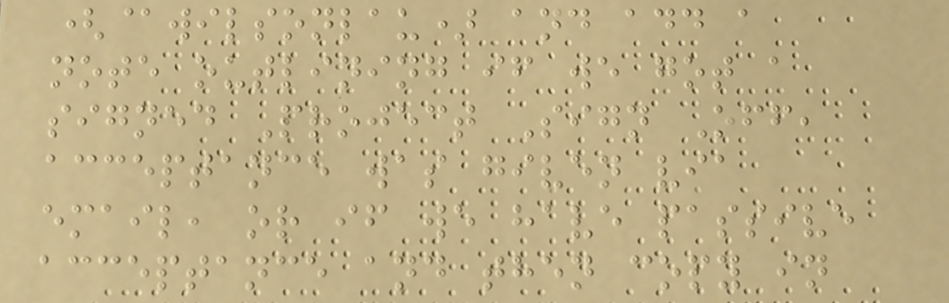(@wilsonlau) and add a
note outlining if we got a
signed Project Sign Off,
acceptance was given via
email, or if we have passive
acceptance and then copy in
